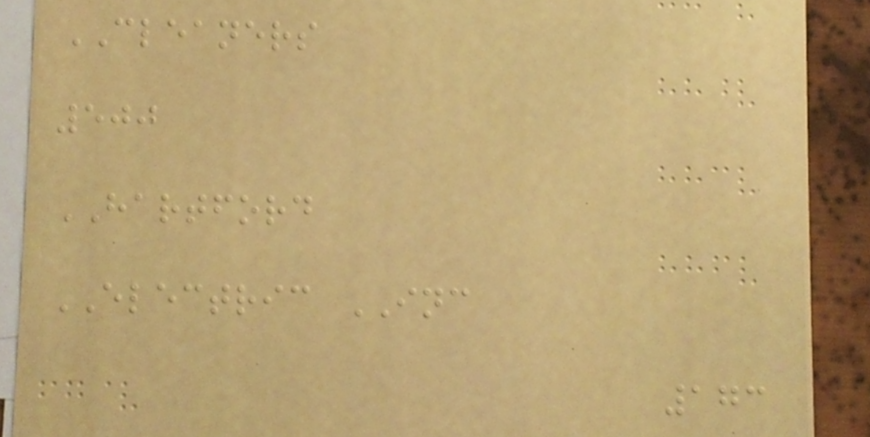CLEANERS
500
HARTFORD
ELECTRIC INC
173
